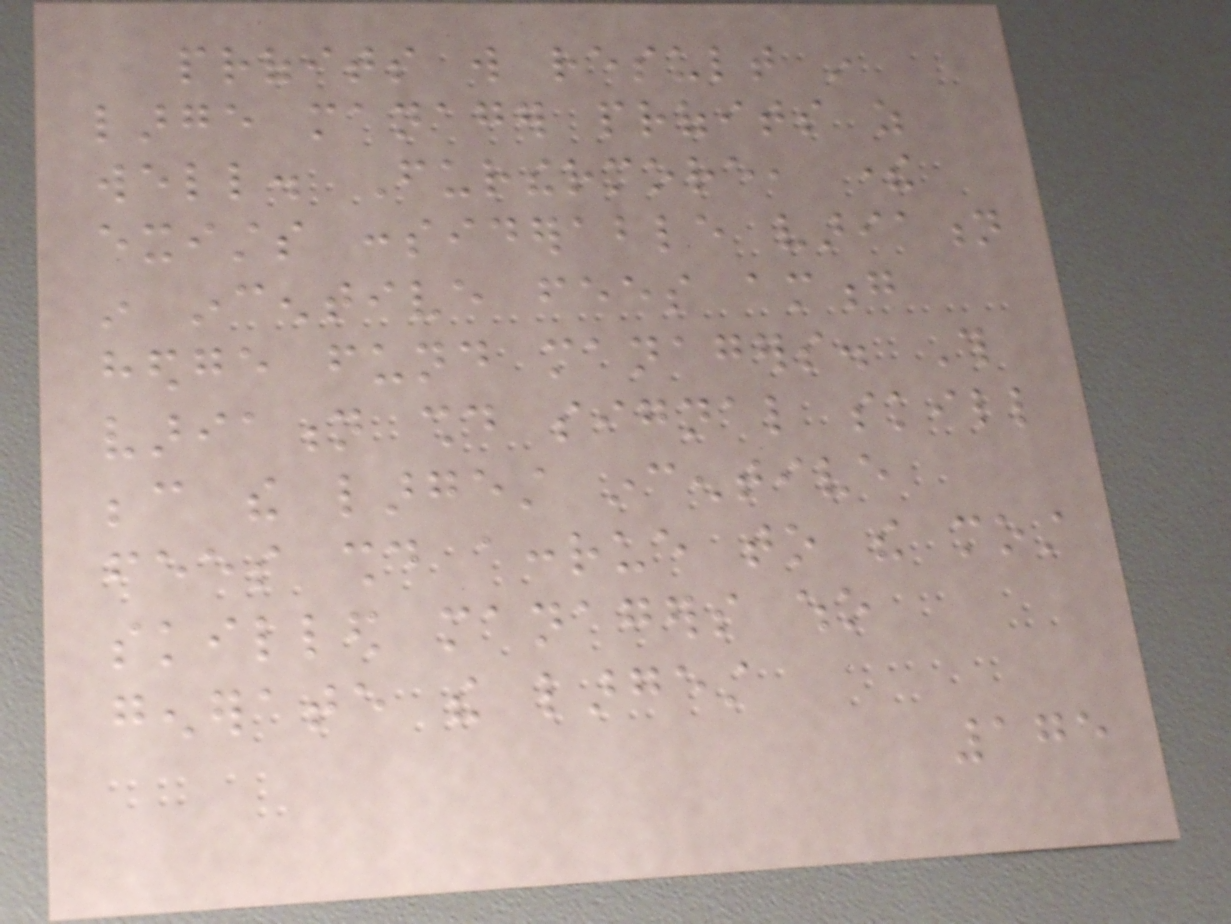profits will result in
large manager profits as
well. Furthermore, there
exists considerable variation
in incentive fees among
hedge fund managers. This
variation should signal skill
because the largest incentive
fees should accrue to the most
skilled managers who
generate the largest
175
